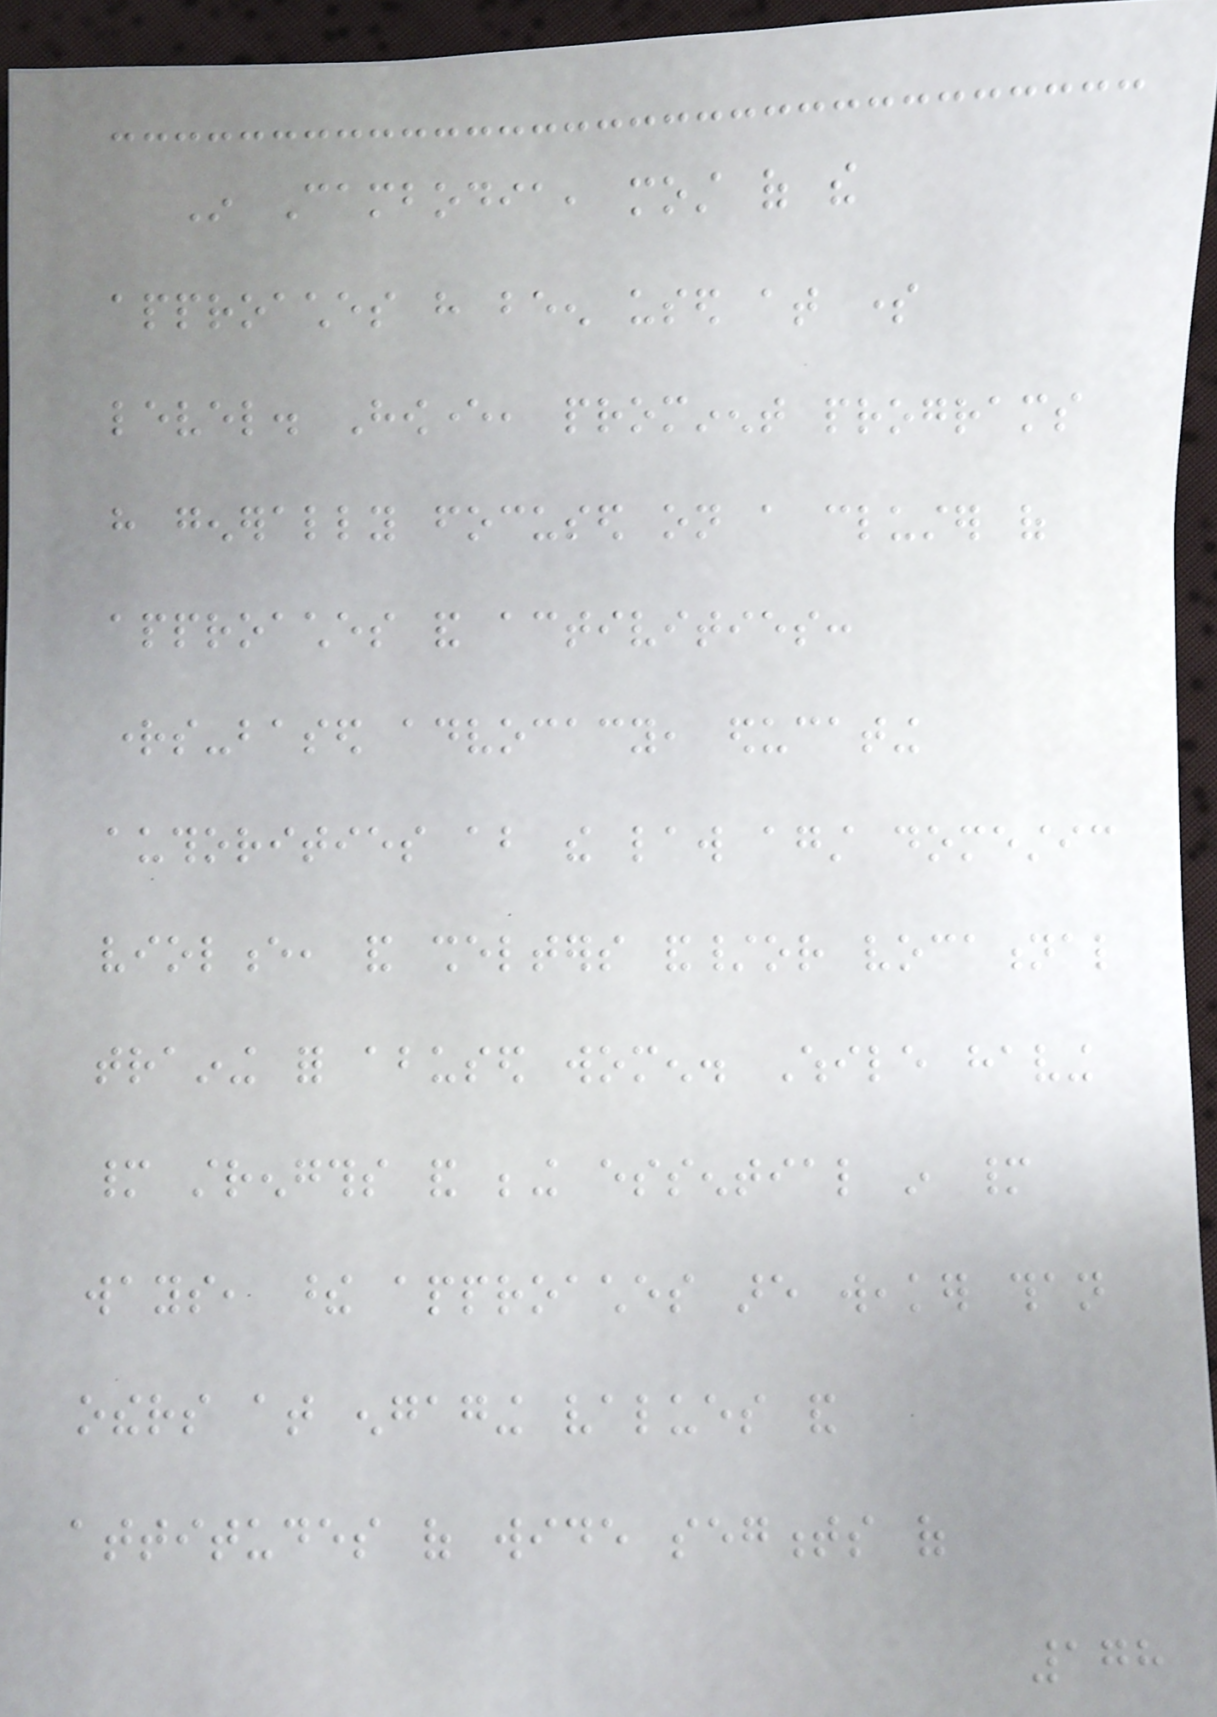In Cambodia, most of the
approaches have been used at some
level. However, prominent programs
have generally focused on a cluster of
approaches and activities:
rights-based advocacy, educating
authorities about the law against domestic
violence, and shelters and/or vocational
training for abused women. While having
many strengths and being essential in many
ways, these approaches are weaker than
others at engaging values and
attitudes of wide segments of
178
